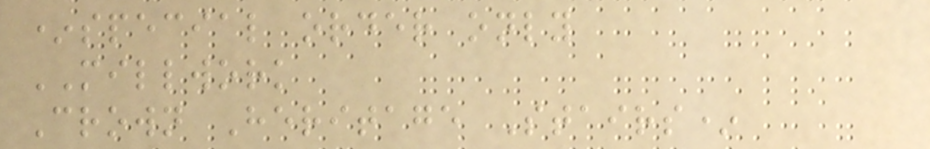*special order only
MILLWORK
Crown Heritage Stairs*
